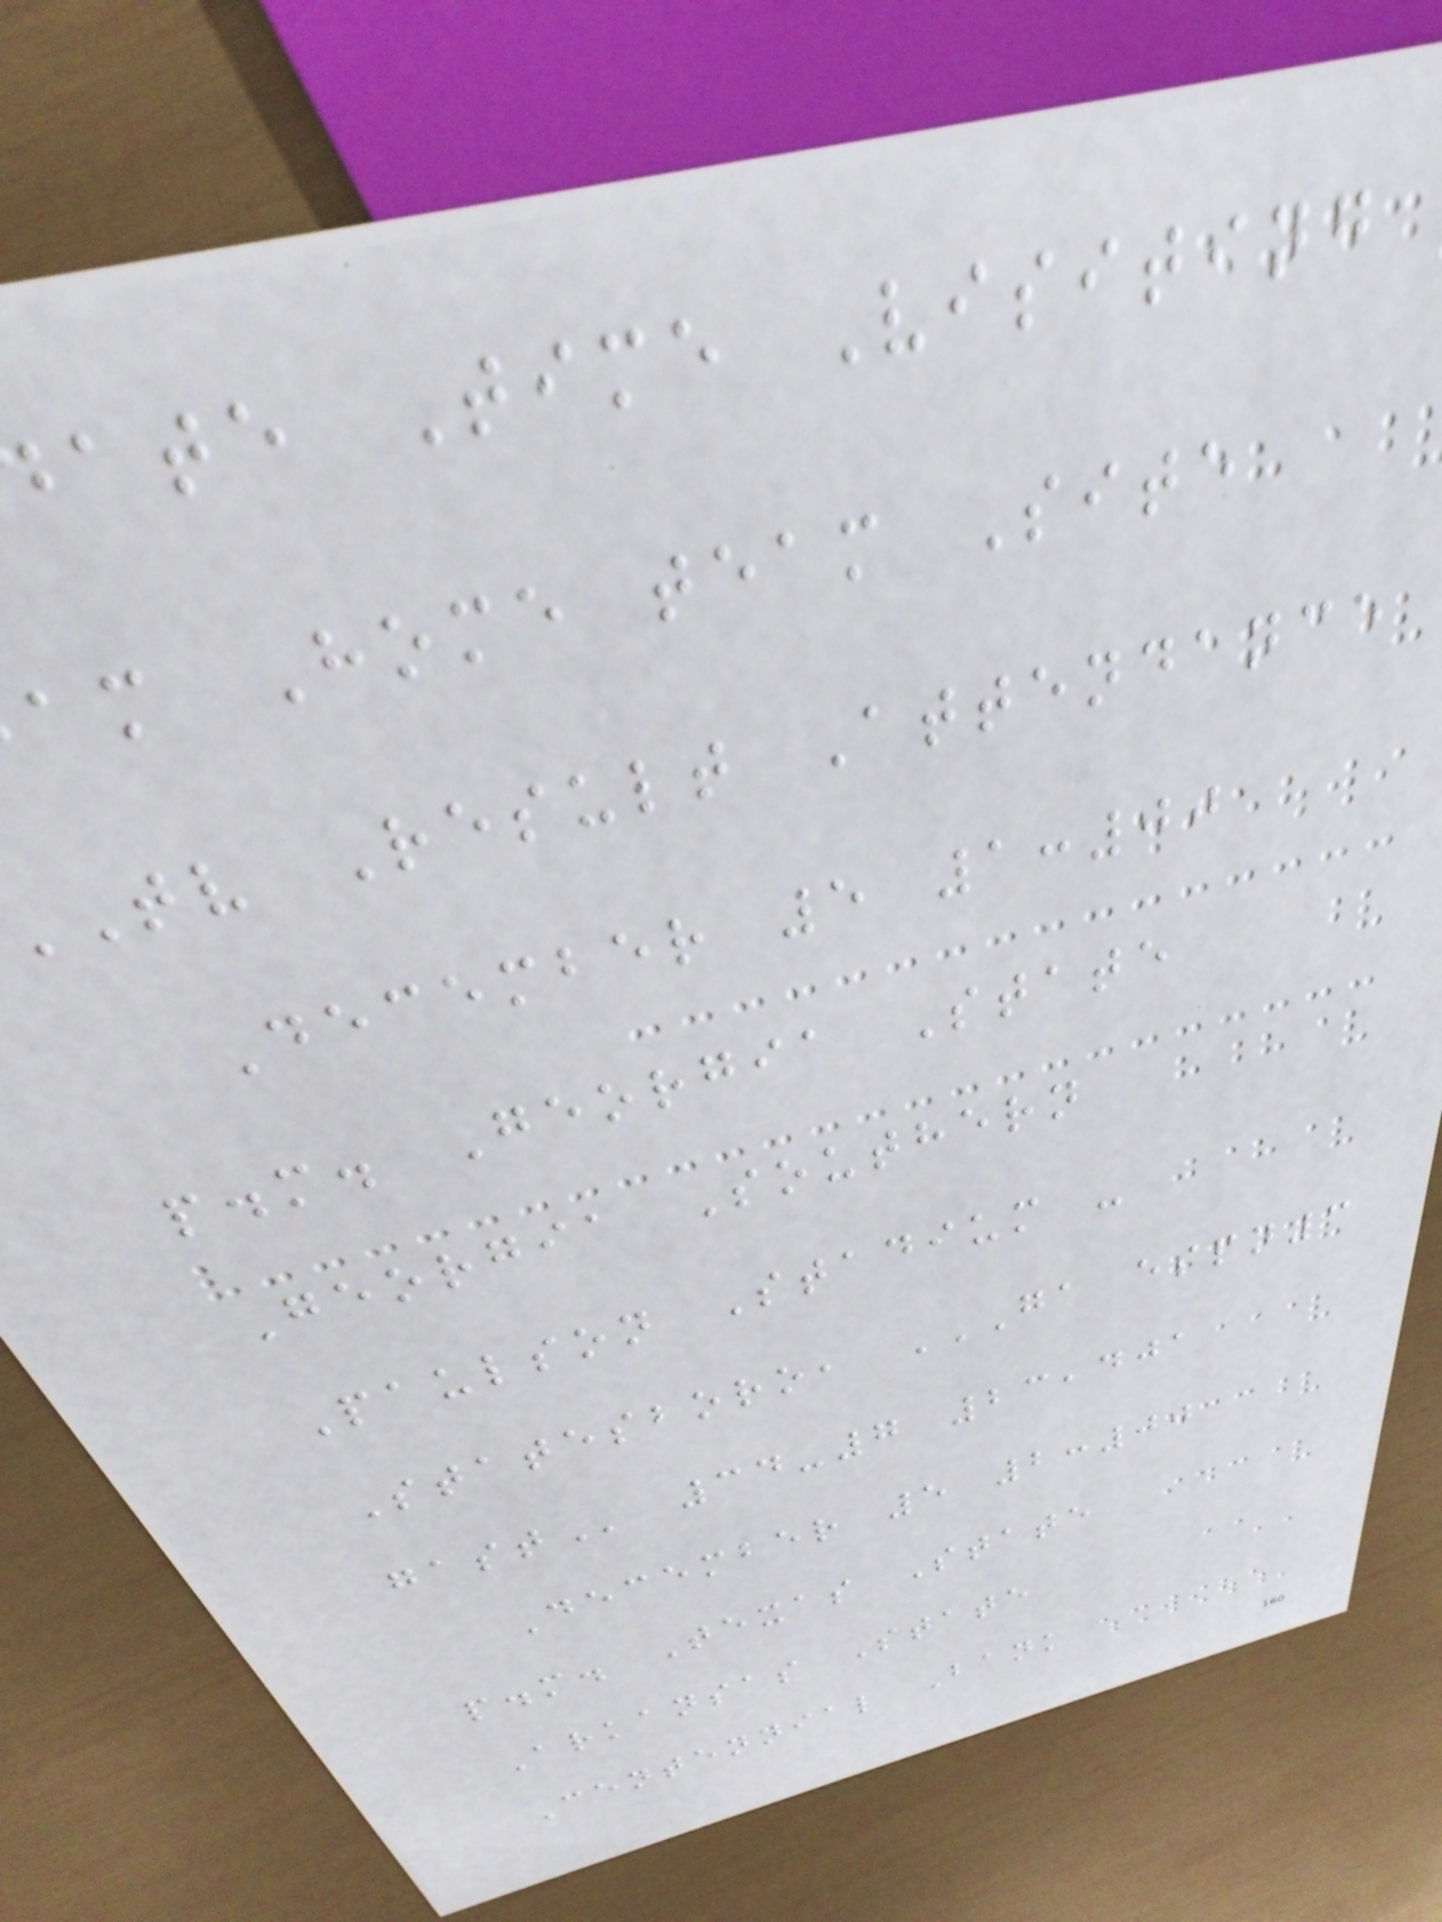ate Time Visiting
am Home team Site
tv Result Attendance
December 5 1:00
p.m. Georgia State
Georgia Southern
Paulson Stadium -
Statesboro, GA ESPN3
34-7 23,401
December 5 2:00
p.m. Texas State
Arkansas State
Centennial Bank
